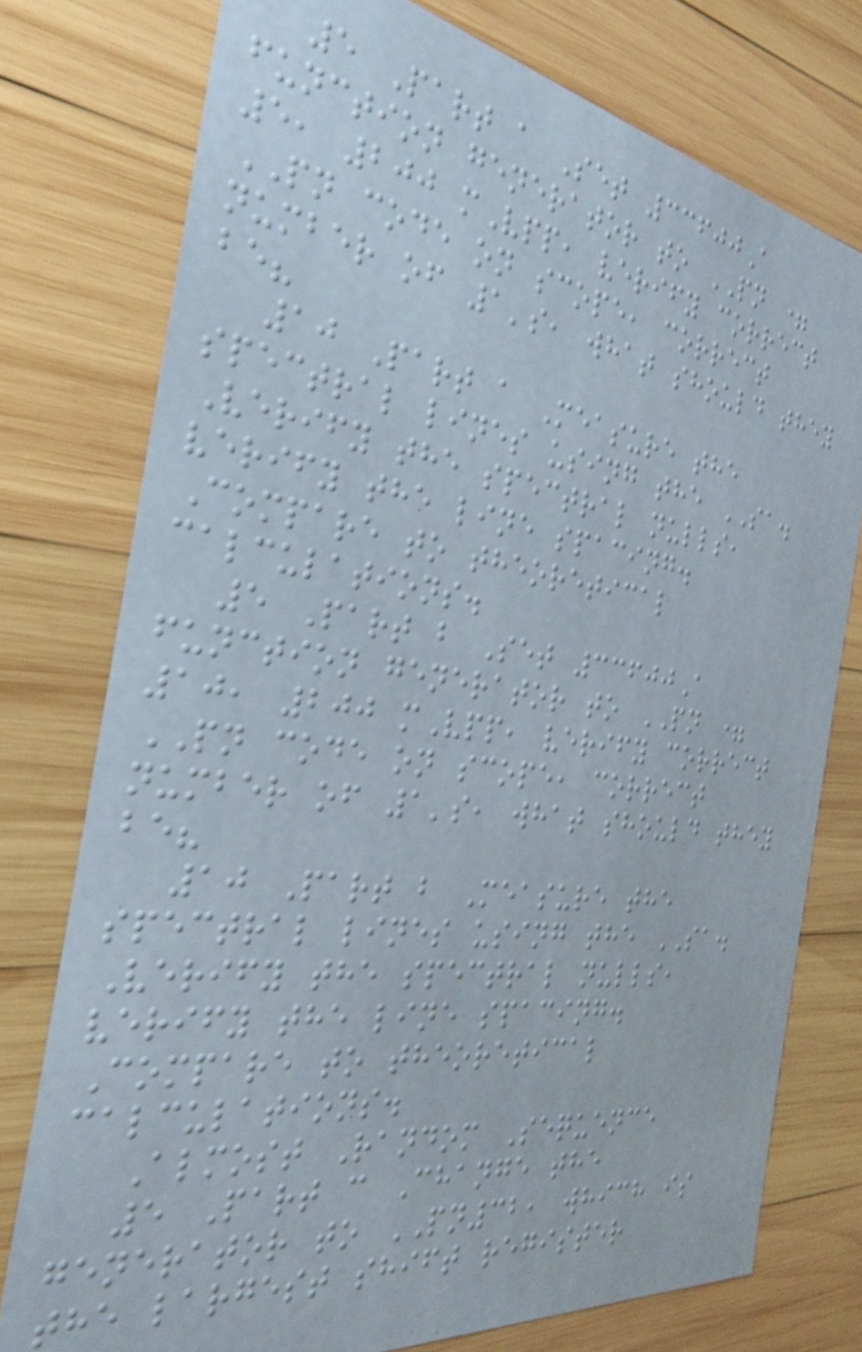5 Part a Set 33600A
function generator to PN =
5, 200 mVpp, verify correct
PN code on scope, correct
number of 1's, what should they
be?
10 Part a Measure the
spectral lines using the SA.
Verify the spectral nulls,
verify the line spacing.
Compare to theoretical
calculations.
5 Part b Set 33600A
function generator to PN =
10, 200 mVpp, verify correct
PN code on scope, correct
number of 1's, what should they
be?
10 Part b Measure the
spectral lines using the SA.
Verify the spectral nulls,
verify the line spacing.
Compare to theoretical
calculations.
Almost Random Sequence
5 Part c Change the
generator to PN32, which is
the largest shift register
